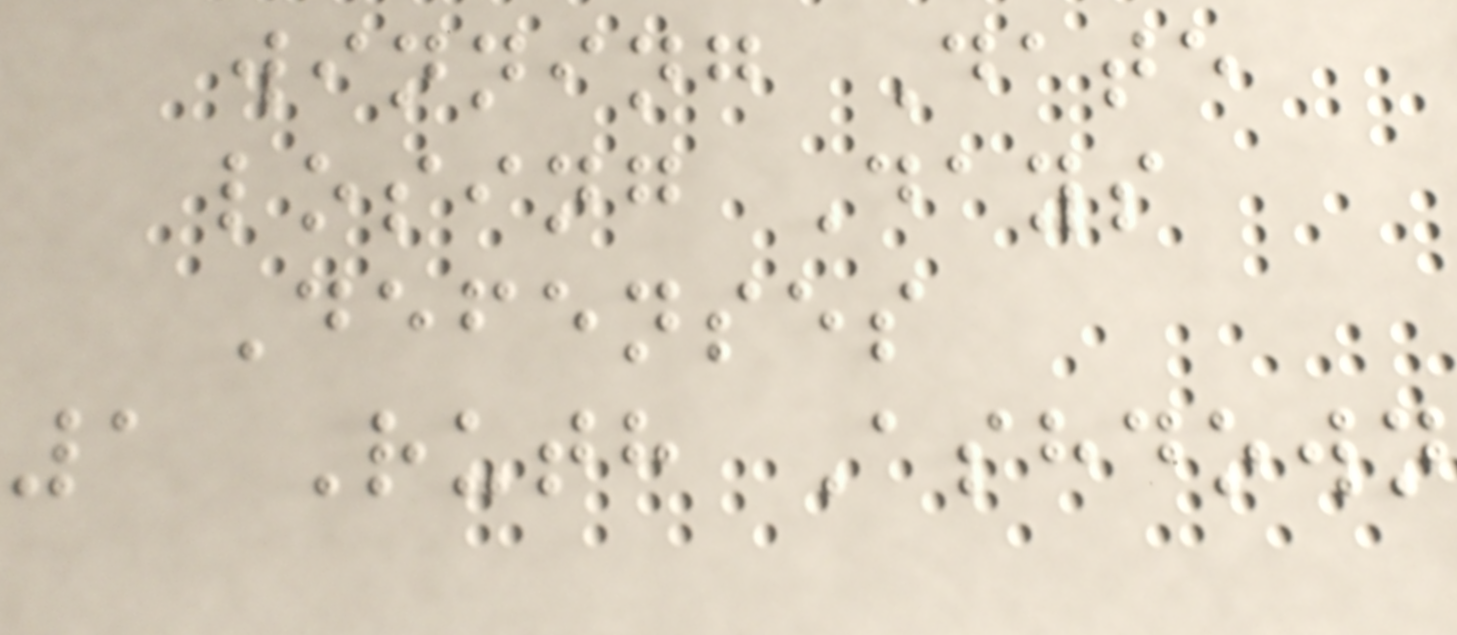winning Date
losing Days
Defenses
1 Ruth Ashdown
